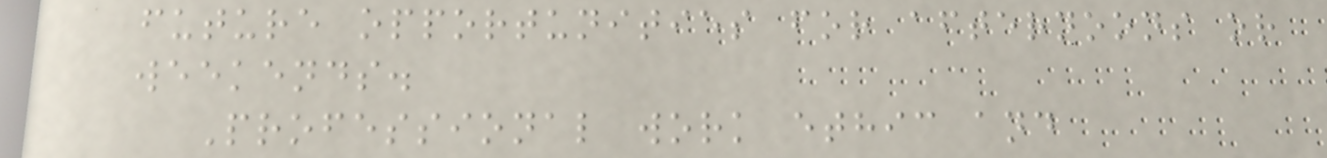future opportunities for afternoons or
weekends.
Professional work ethic and
